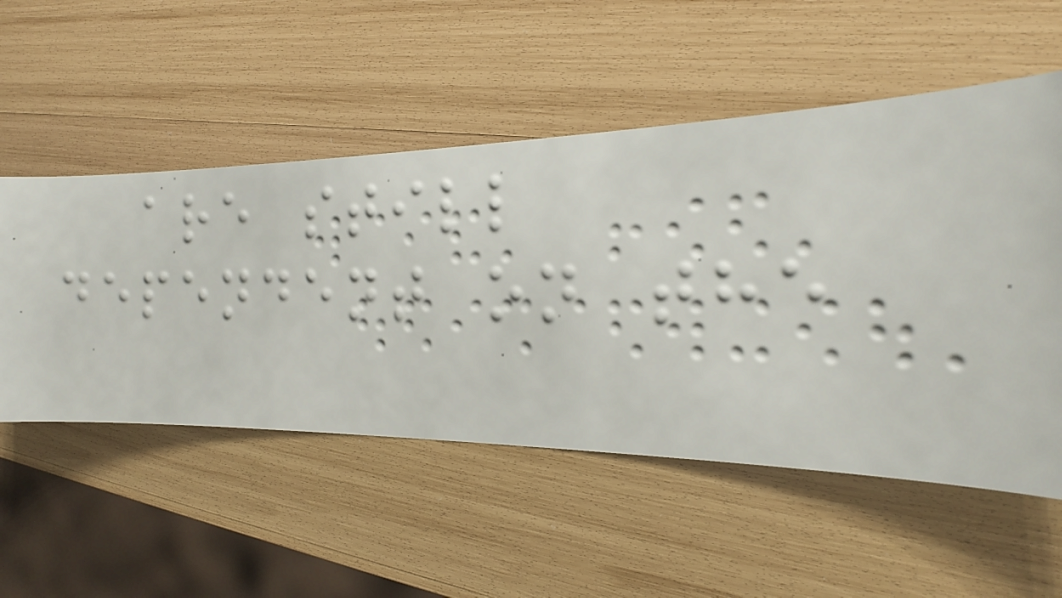are still
dependent on the
